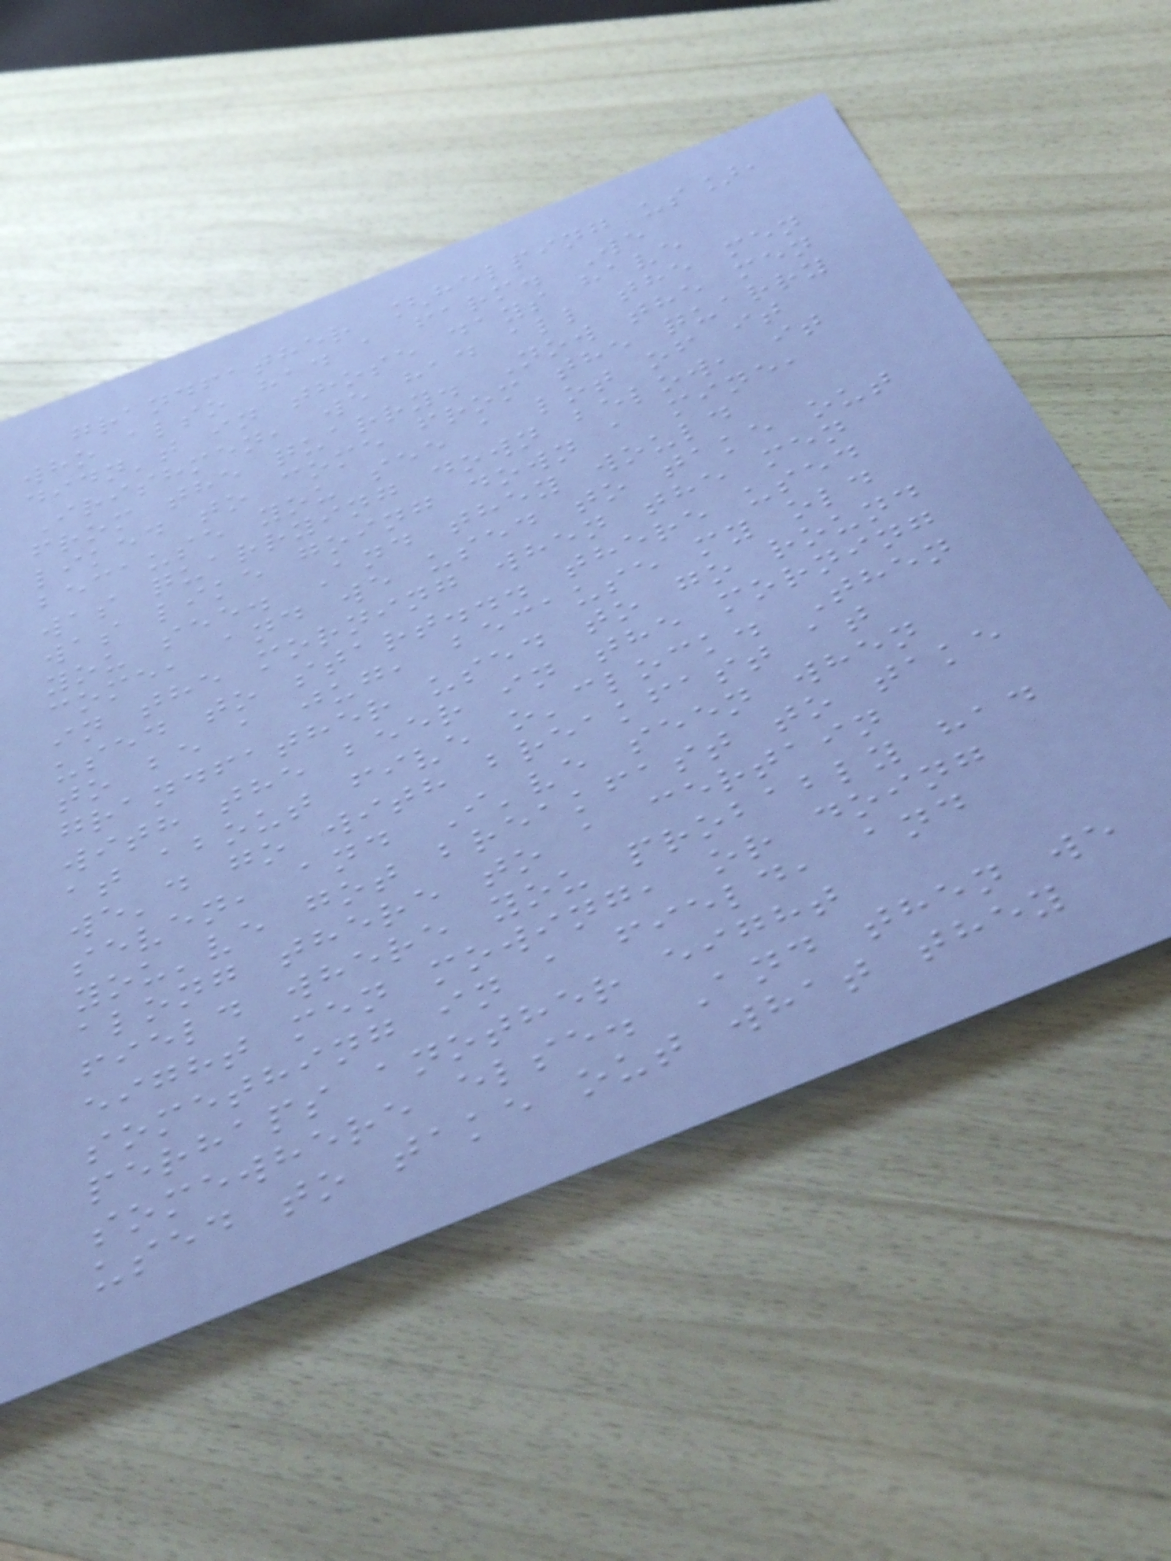grandfather [helping us],
who also had a farm. We
didn't in those days have
Irishmen, we had all the men
from the quarry. Now the men
liked to come from the quarry
because you see a lot of it
was quarrying down below, it
was like going down a mine,
you see. And they would
come, and we used to take out
in the morning when the men
used to start... there used
to be a jug, because my old
grandfather used to go round
with the beer in the morning
at about five o'clock. Then
we'd go with breakfast at
seven, and I've seen when
you've got breakfast to take
along there to a certain
field where you probably had
eight men mowing, or doing
something in a field, and
perhaps another eight
somewhere else. And then we
used to take out what they
